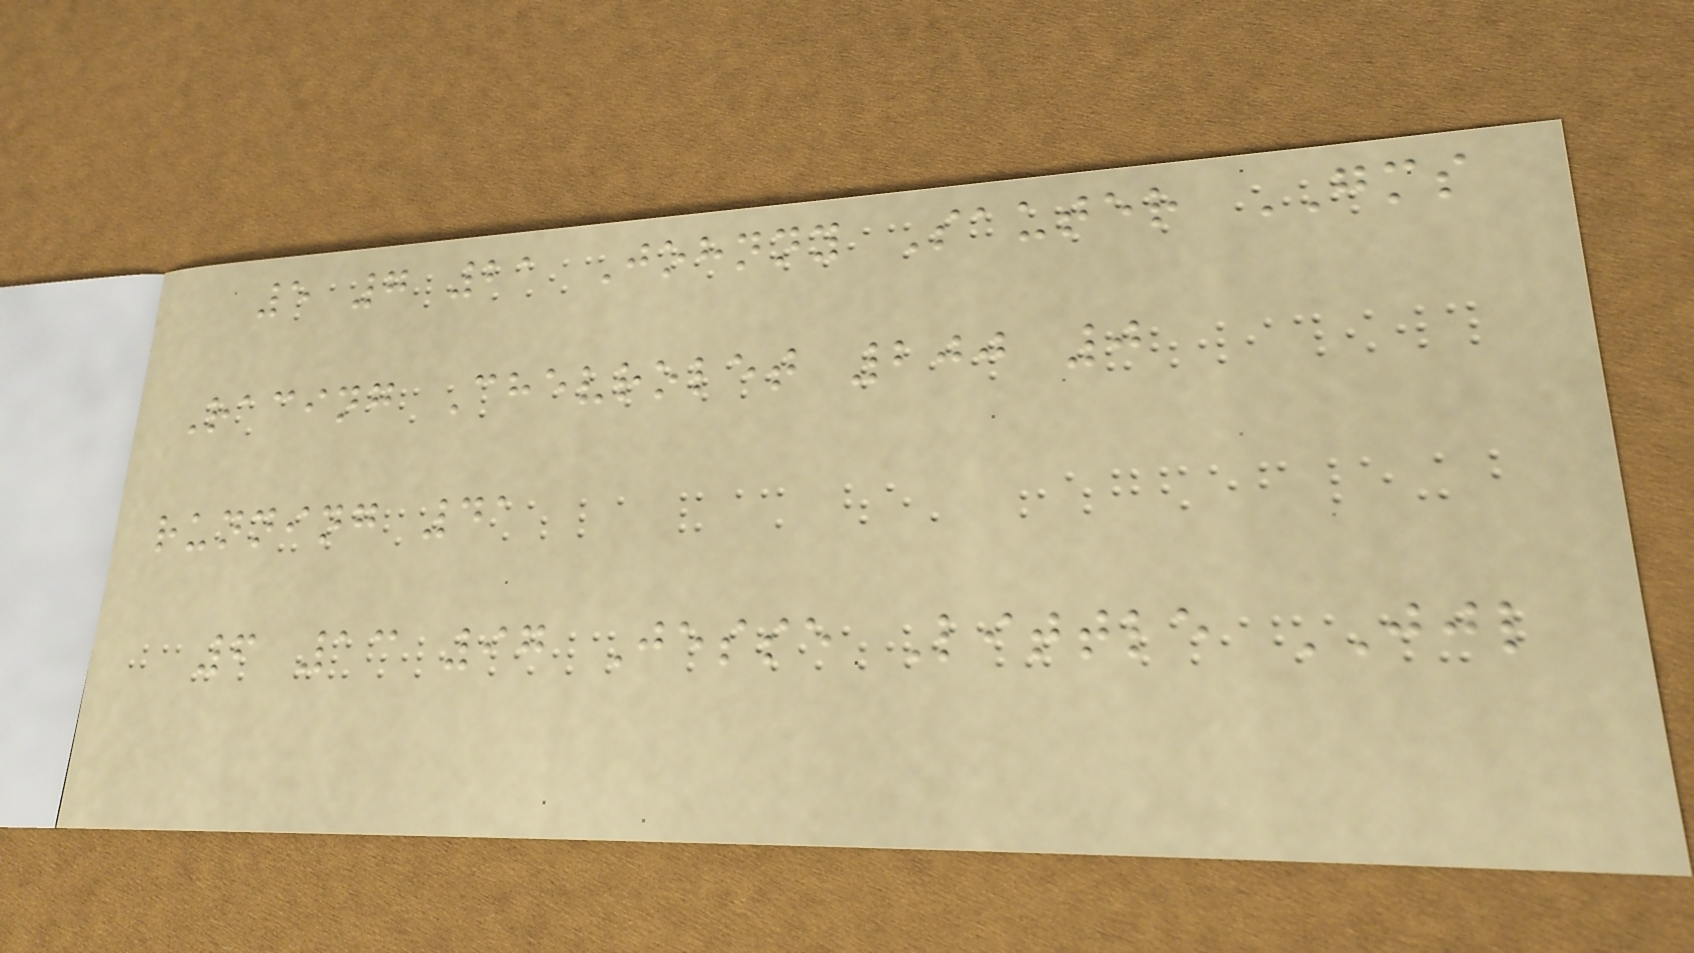5 7 21 Johnny Sauter GMS
Racing Chevrolet 200 0
running 41
6 13 97 Jesse Little JJL
